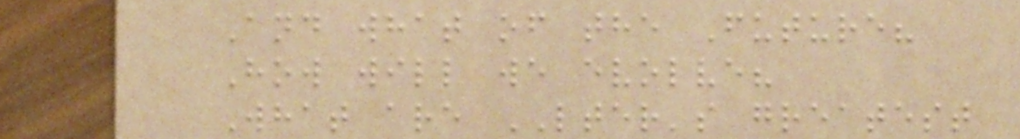And what of the Future?
How will we evolve?
What are LTER's greatest
